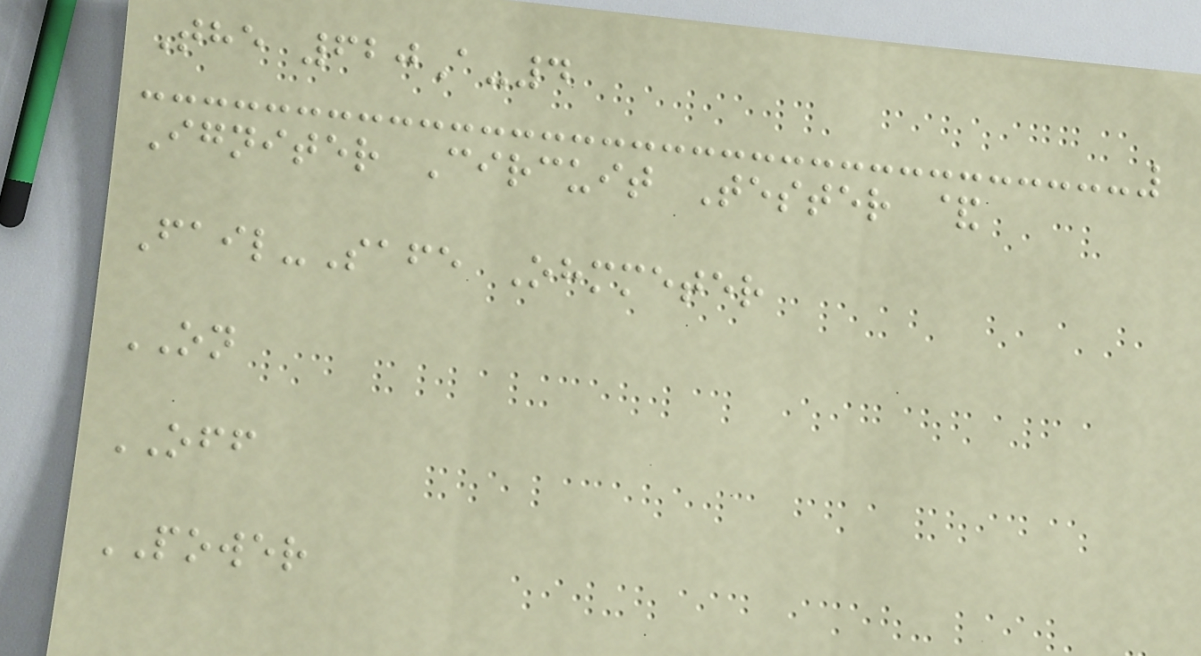The 620A-4
Igniter Circuit Tester &
Fail-Safe Ohmmeter
ON
OFF
POWER
